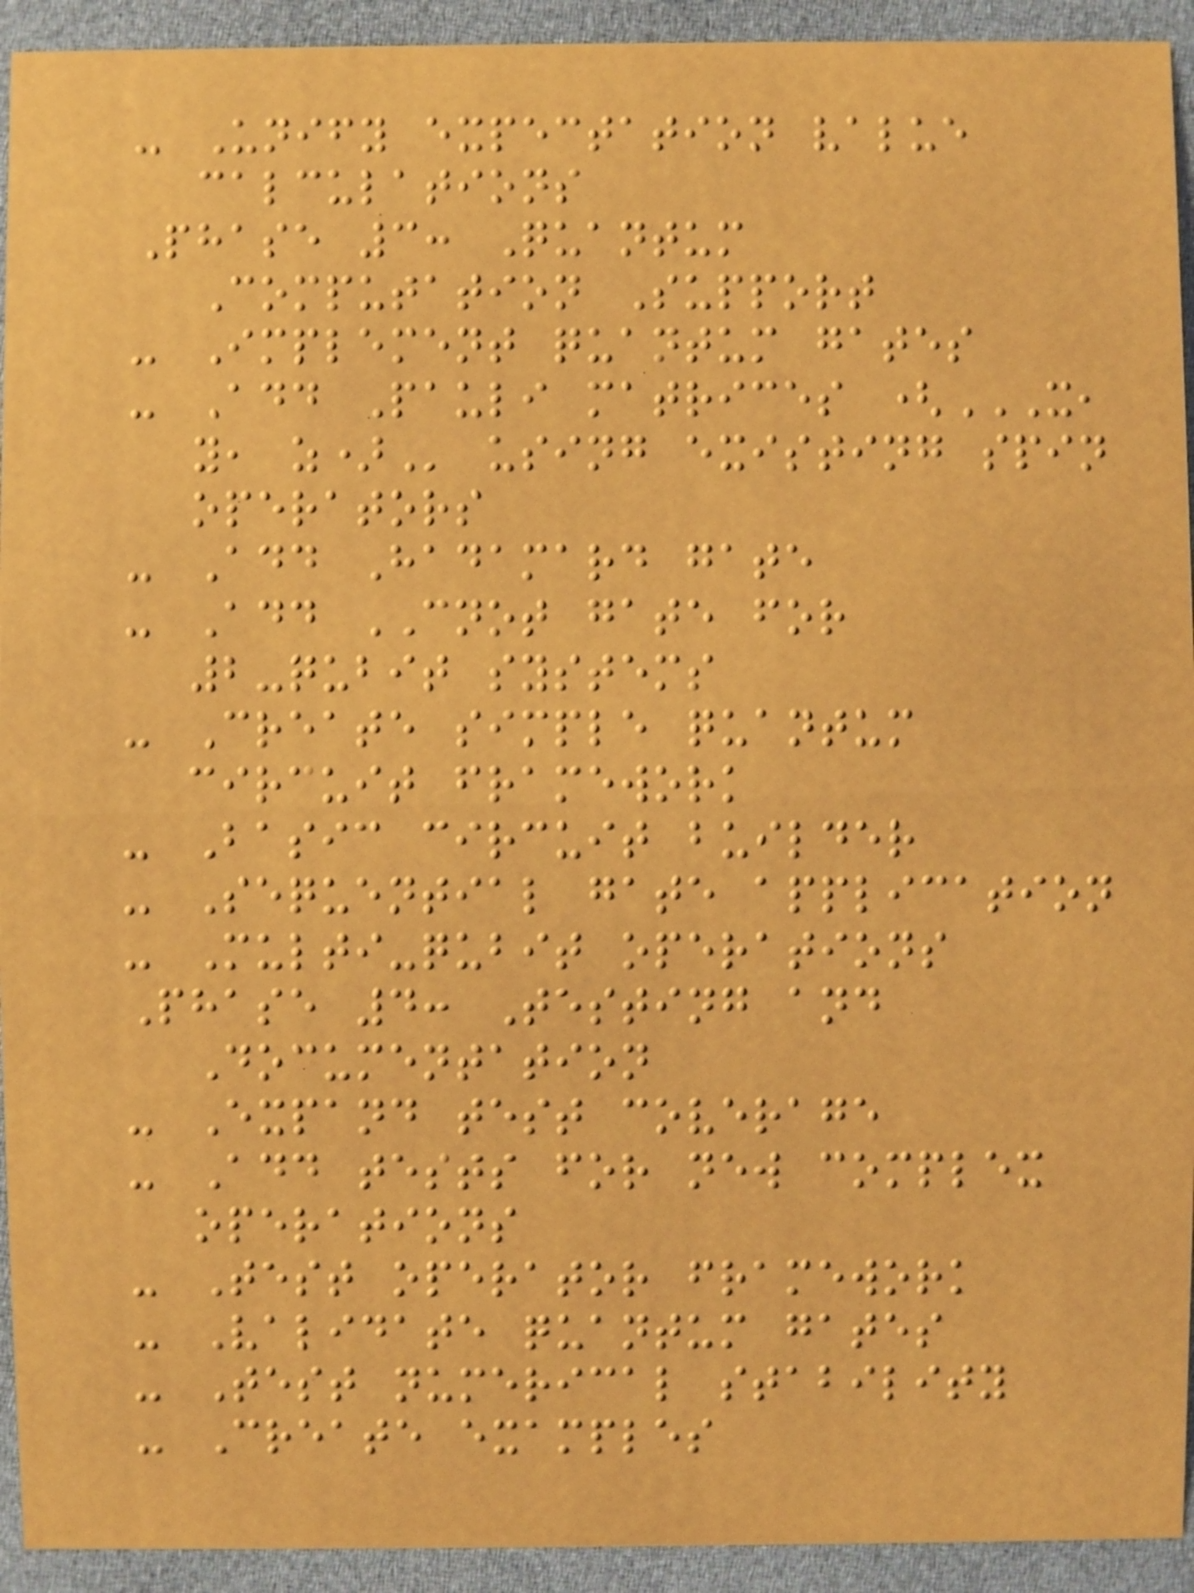- Unify expectation value
calculations
Phase 3: Quantum
Computation Support
- Implement quantum gates
- Add Pauli matrices (X,
Y, Z) using existing spin
operators
- Add Hadamard gate
- Add CNOT gate for
2-qubit systems
- Create simple quantum
circuit framework
- Basic circuit builder
- Sequential gate application
- Multi-qubit operations
Phase 4: Testing and
Documentation
- Expand test coverage
- Add tests for new complex
operations
- Test operator framework
- Validate quantum gates
- Test numerical stability
- Create examples
